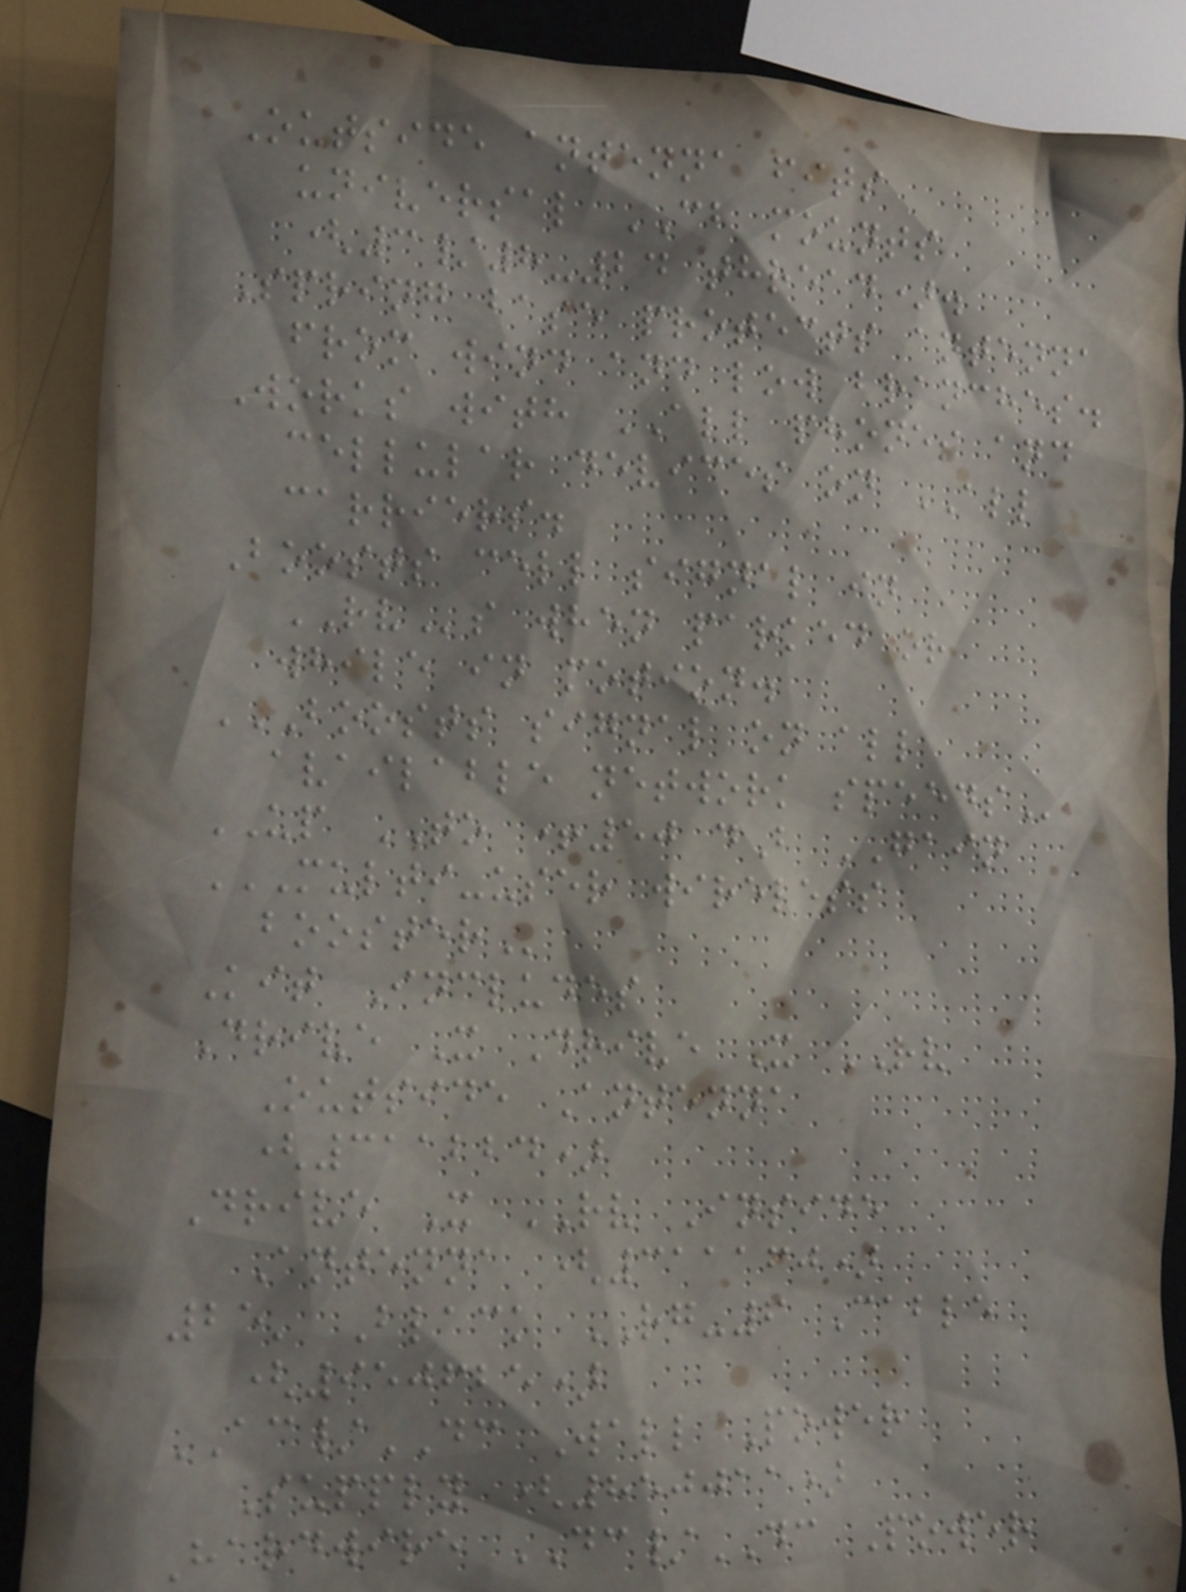Outside antenna fits
universal CB mounts
(3/8-24 thread).
Spring base protects antenna
from wind and low branches.
Works with ALL phones and
cellular devices on ALL
carriers.
Boosts cell signal in
RVs when parked or
while in motion.
BOOSTS SIGNAL ON ALL
AVAILABLE NETWORK SPEEDS
UP TO +50 dB GAIN
MULTI-USER WIRELESS
BOOSTER
Kit Includes
Drive X Drive X RV
Outside Antenna
(311224)
Drive X RV Inside
Antenna (311160)
25' Black RG-6 Cable
(950625)
AC/DC Wall Power
Supply (850011)
Hardwire DC/DC Power
